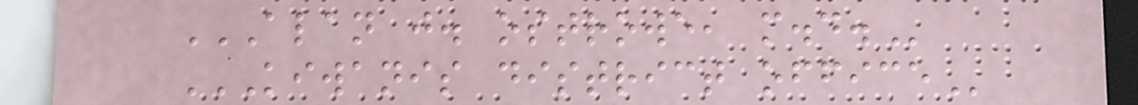ALAN J. OSTROWE, M.D.
KIWANIS DISTRICT OFFICE
